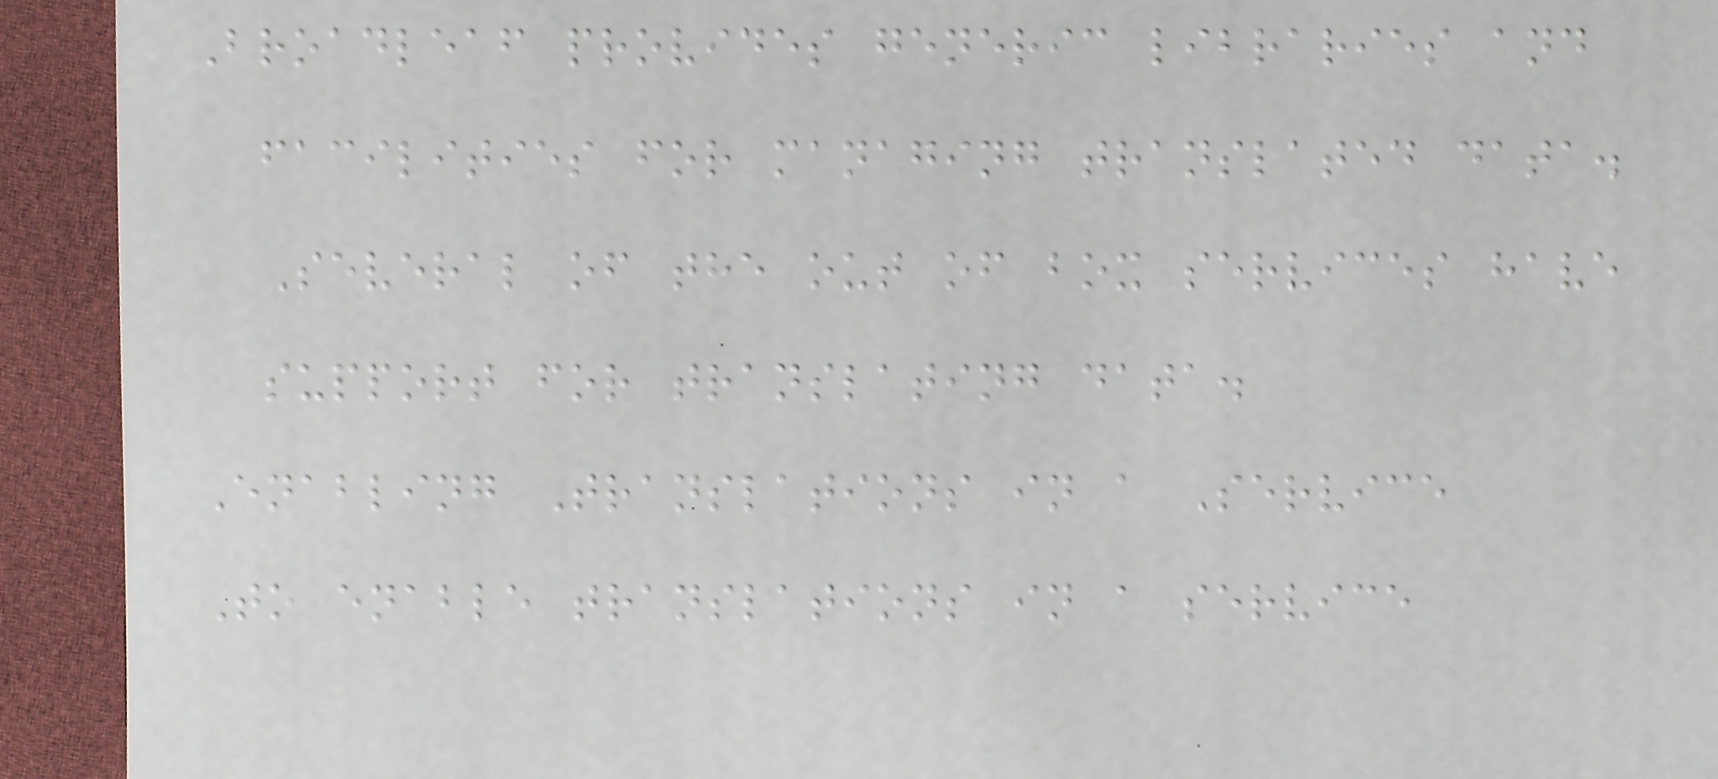Broadleaf provides generic libraries and
facilities for managing translated data.
Several of the out of box services have
support for translating data.
Enabling Translations in a Service
To enable translations in a service
